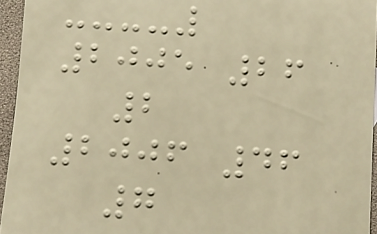2005 26
2
2006 46
7
